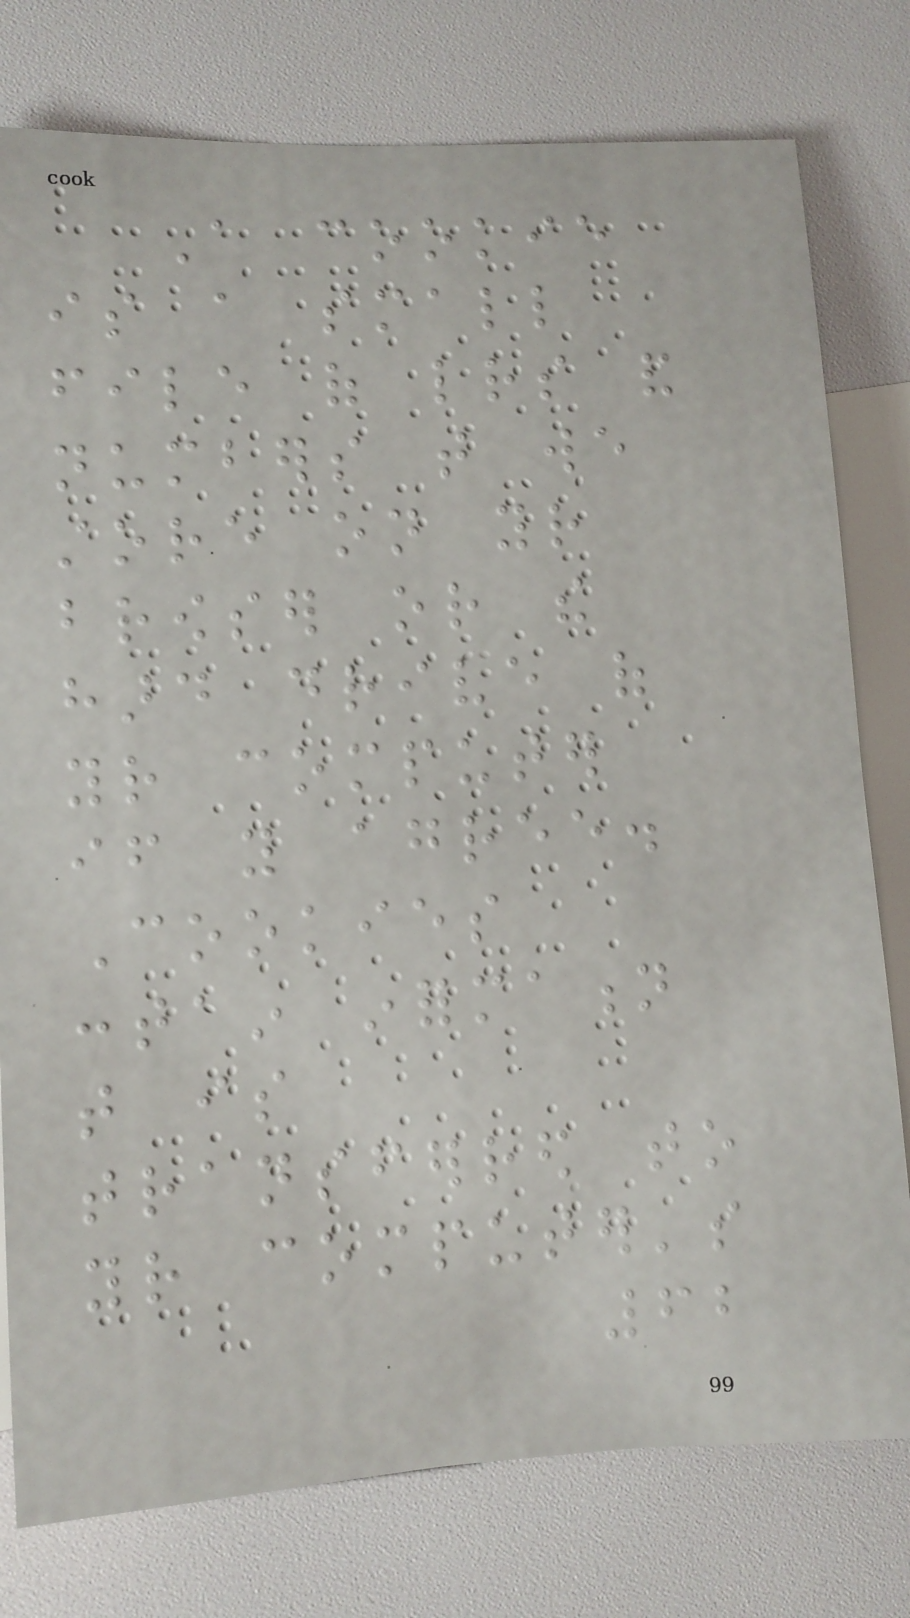A cookie
is a small
file of letters and
numbers that we
store on your
browser or the
hard drive of
your computer
if you agree.
Cookies
contain information
that is
transferred to
your computer's
62
